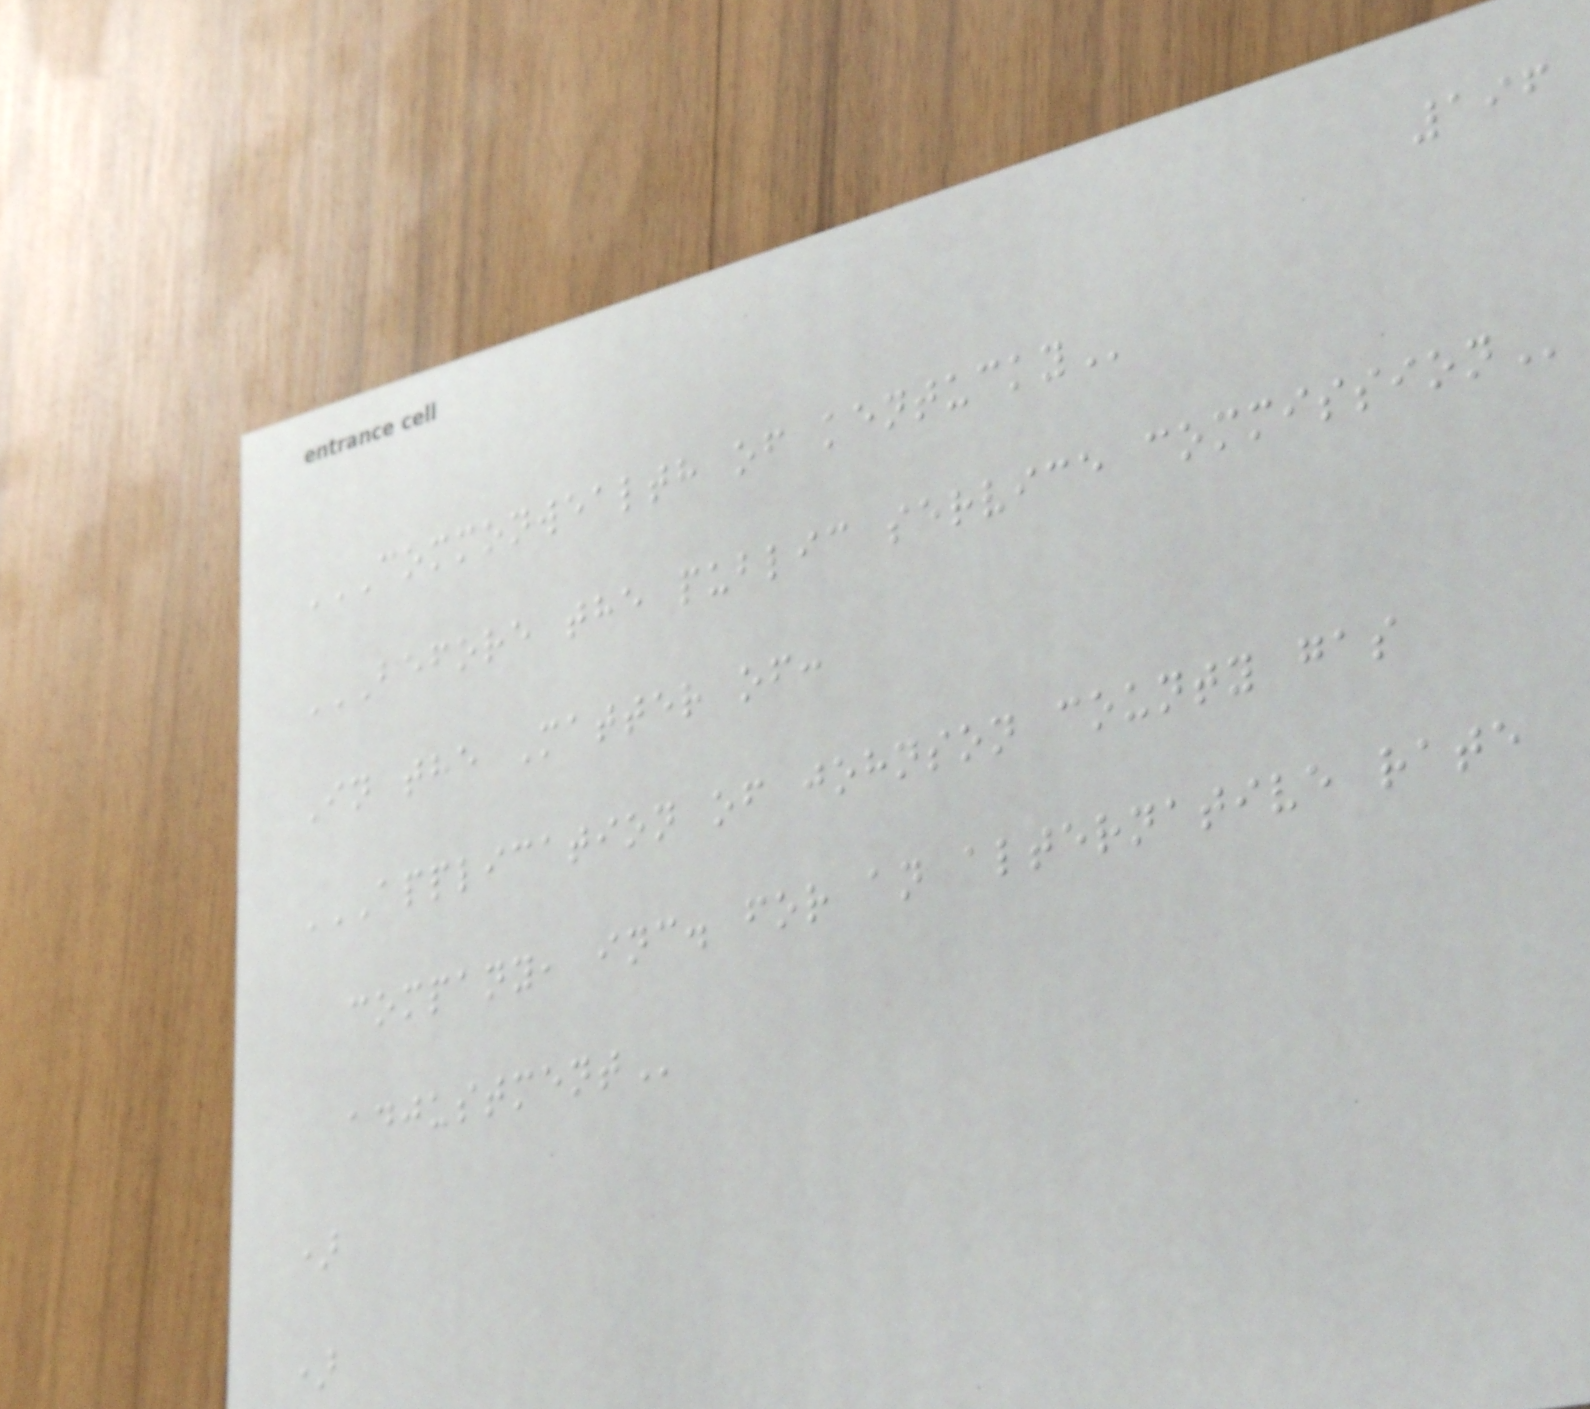196
COMMONWEALTH OF KENTUCKY
BEFORE THE PUBLIC SERVICE COMMISSION
In the Matter of:
APPLICATION OF JOHNSON COUNTY GAS
COMPANY, INC. FOR AN ALTERNATIVE RATE
ADJUSTMENT
)
)
